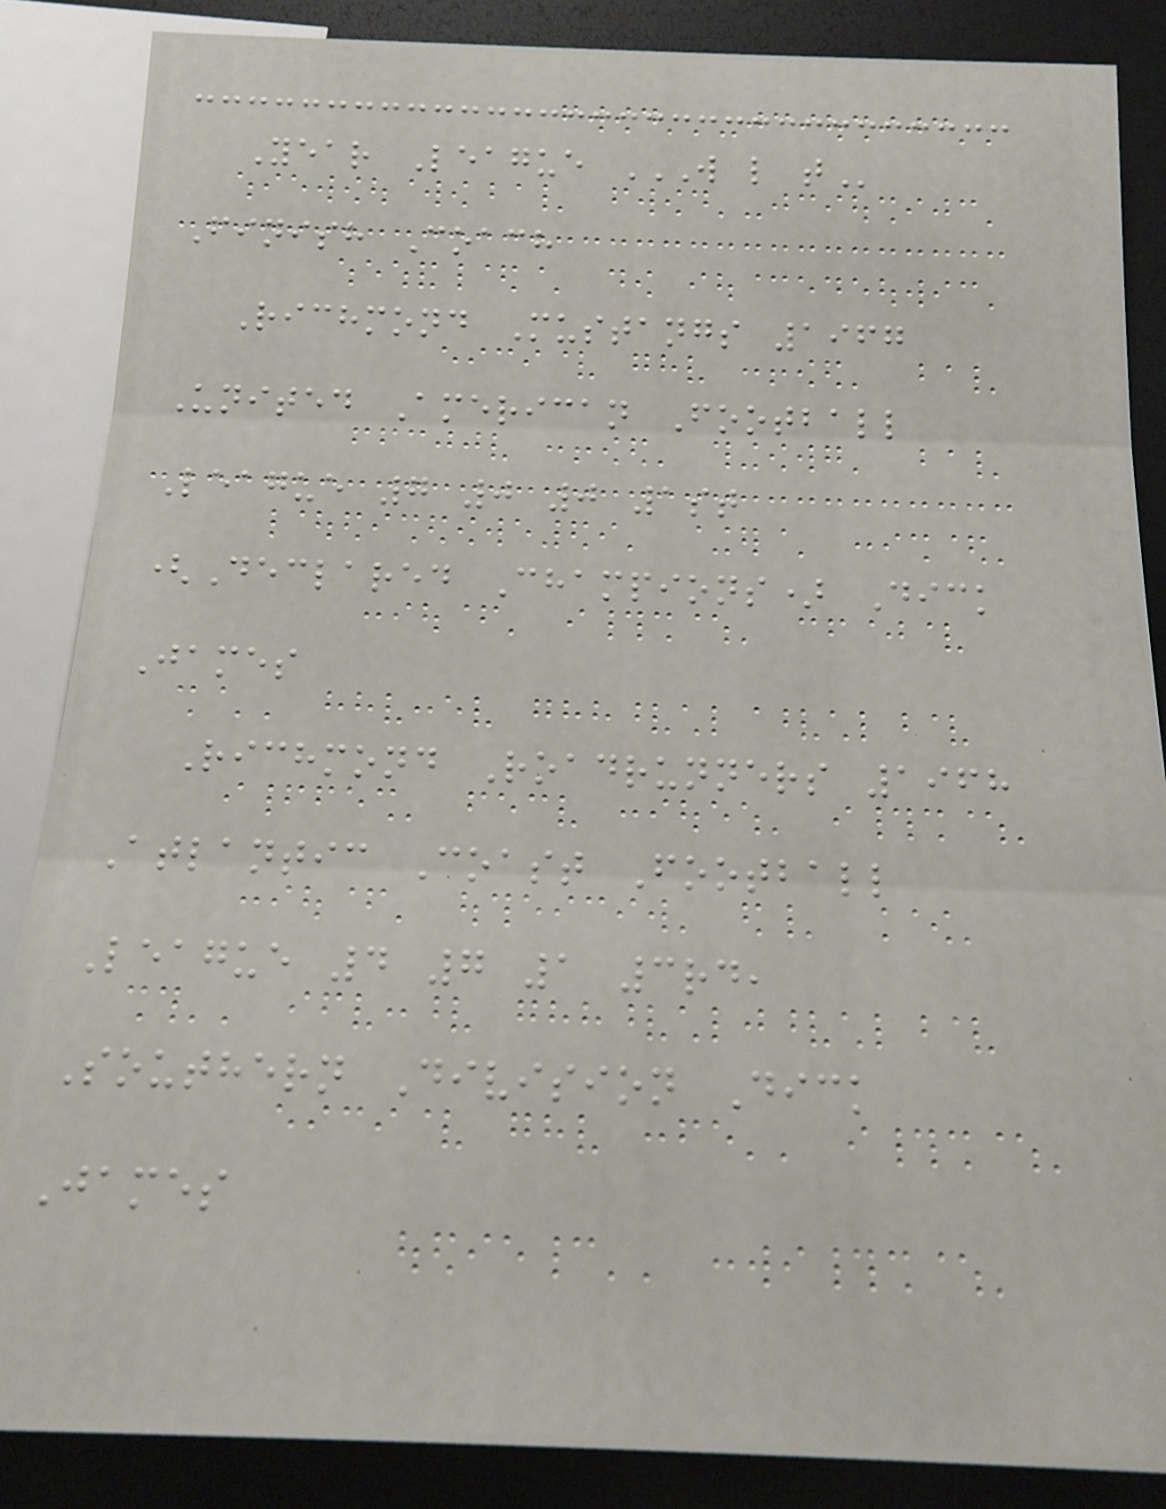Year League W L T
Finish Coach
Richmond Mustangs 1967
United American Football
League 7 0 0 1st
(Declared Champions) Dick
James
Richmond Roadrunners 1968
Atlantic Coast Football
League 4 7 1 3rd,
Southern Division Dick
James
